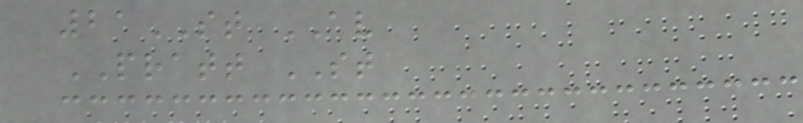21ST AV
PRATT ST
